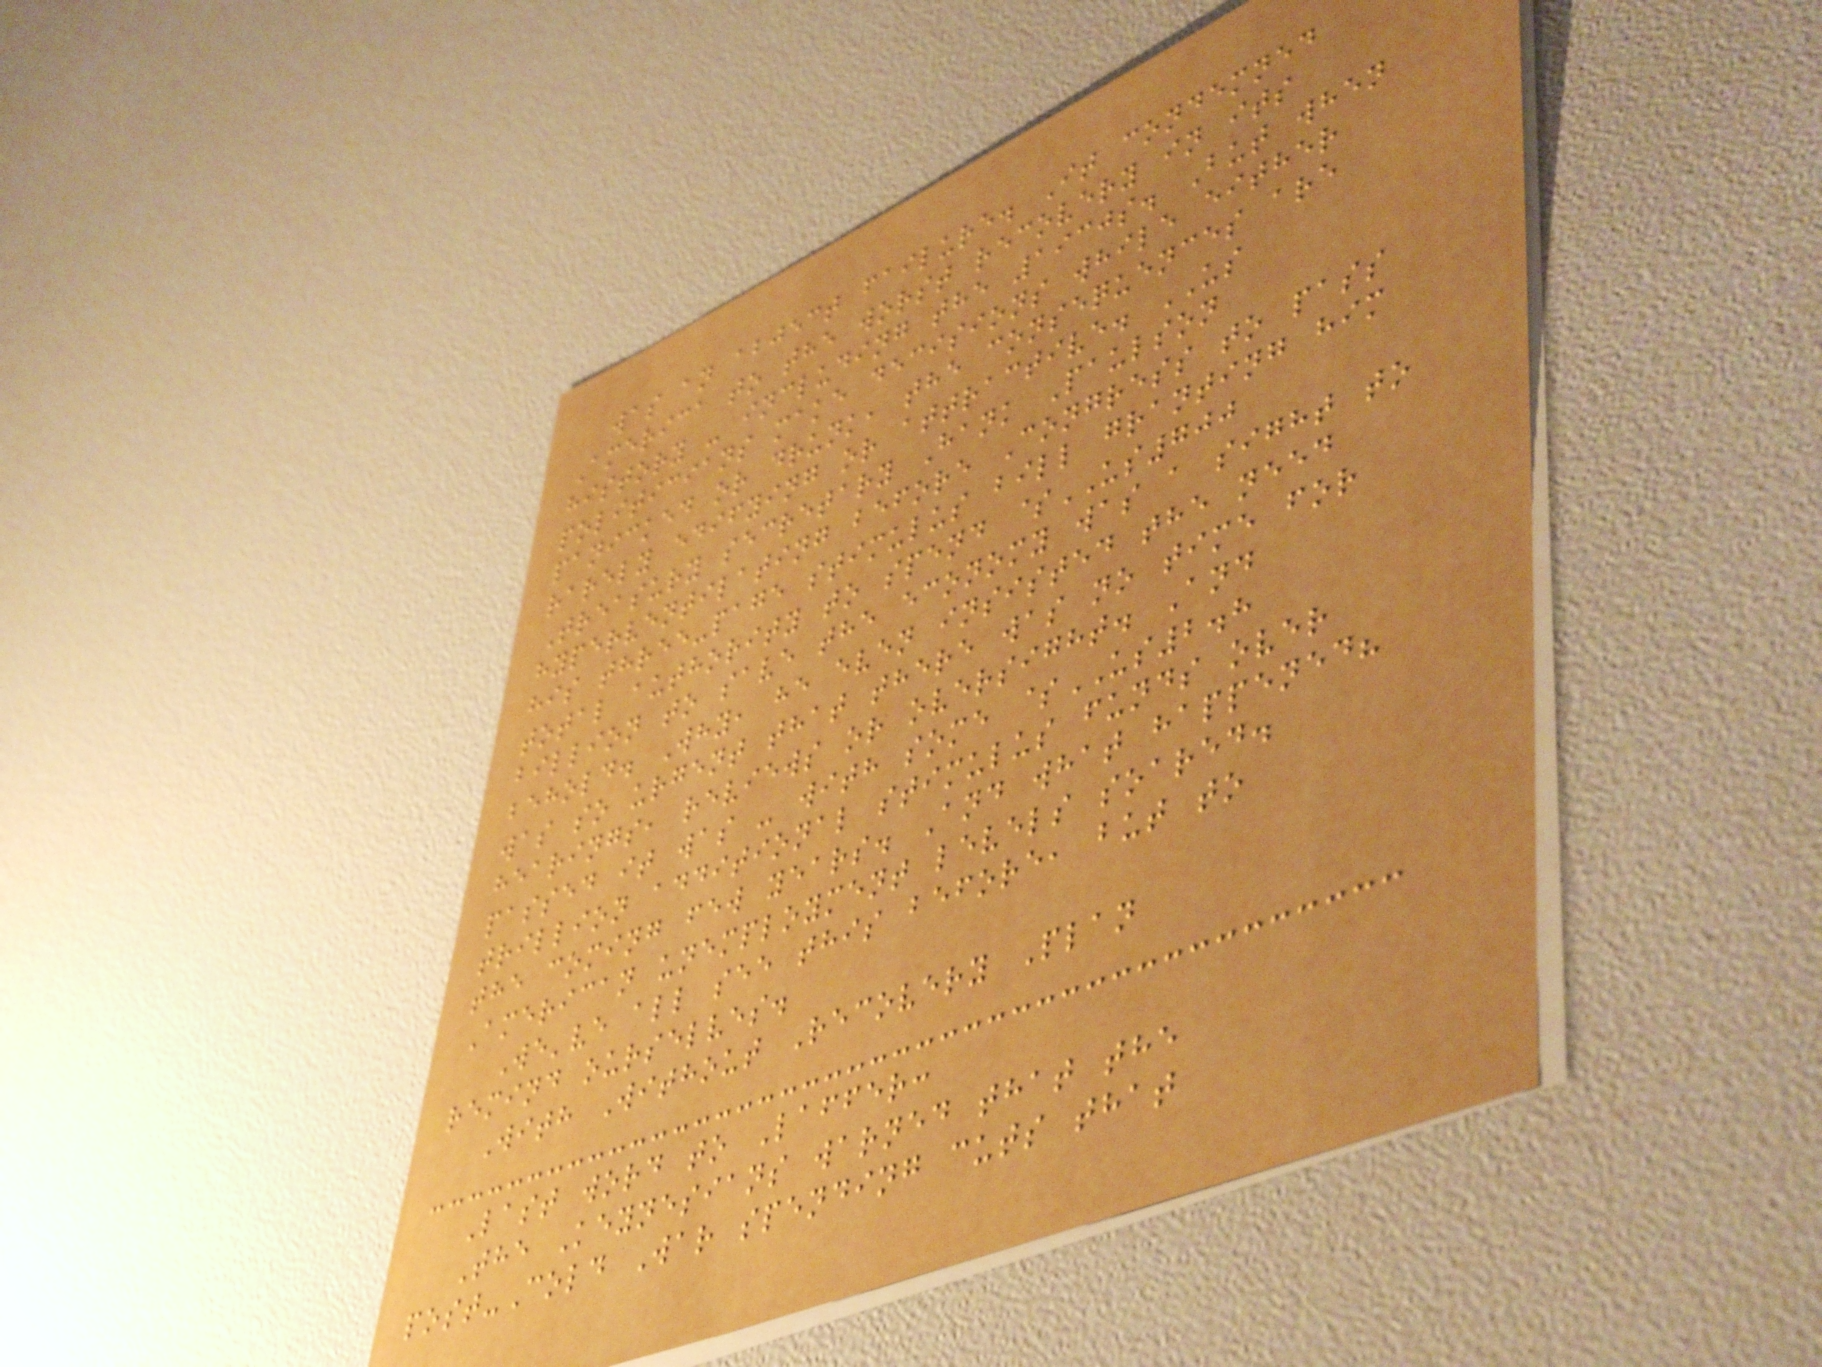was an abject failure. It condemned
America to the worst recovery in its
history - including the 1930s. But when
politicians make decisions while either
panicked or drunk, the consequences are
rarely edifying or attractive. US
Treasury secretary Hank Paulson
hyperventilating before Congress to pass
his three-page stimulus bill granting him
total authority to spend $US700
billion to save the economy was a sight to
behold. Why, he even insisted the need
was so urgent that there was no time for
hearings, reviews or oversight. And
passed it was - with some $US2.8
trillion additional stimulus funds over
the coming few years. And what happened?
American unemployment levels soared.
We've all see this before, but to
remind ourselves.
With Without Recovery Plan
Last word to Laffer:
The Keynesians warned that the
post-Cold War spending cuts that
